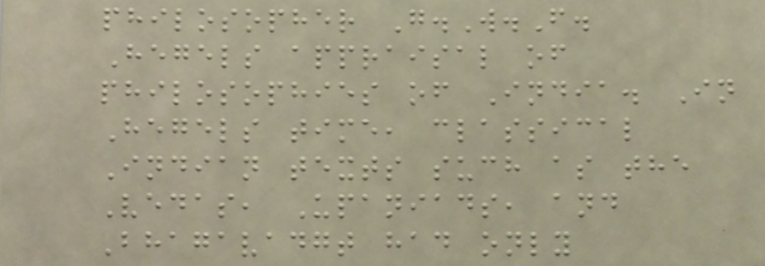philosopher G.W.F.
Hegels appraisal of
philosophies of India. In
Hegels time, classical
Indian texts such as the
Vedas, Upaniads, and
Bhagavadgt had only
